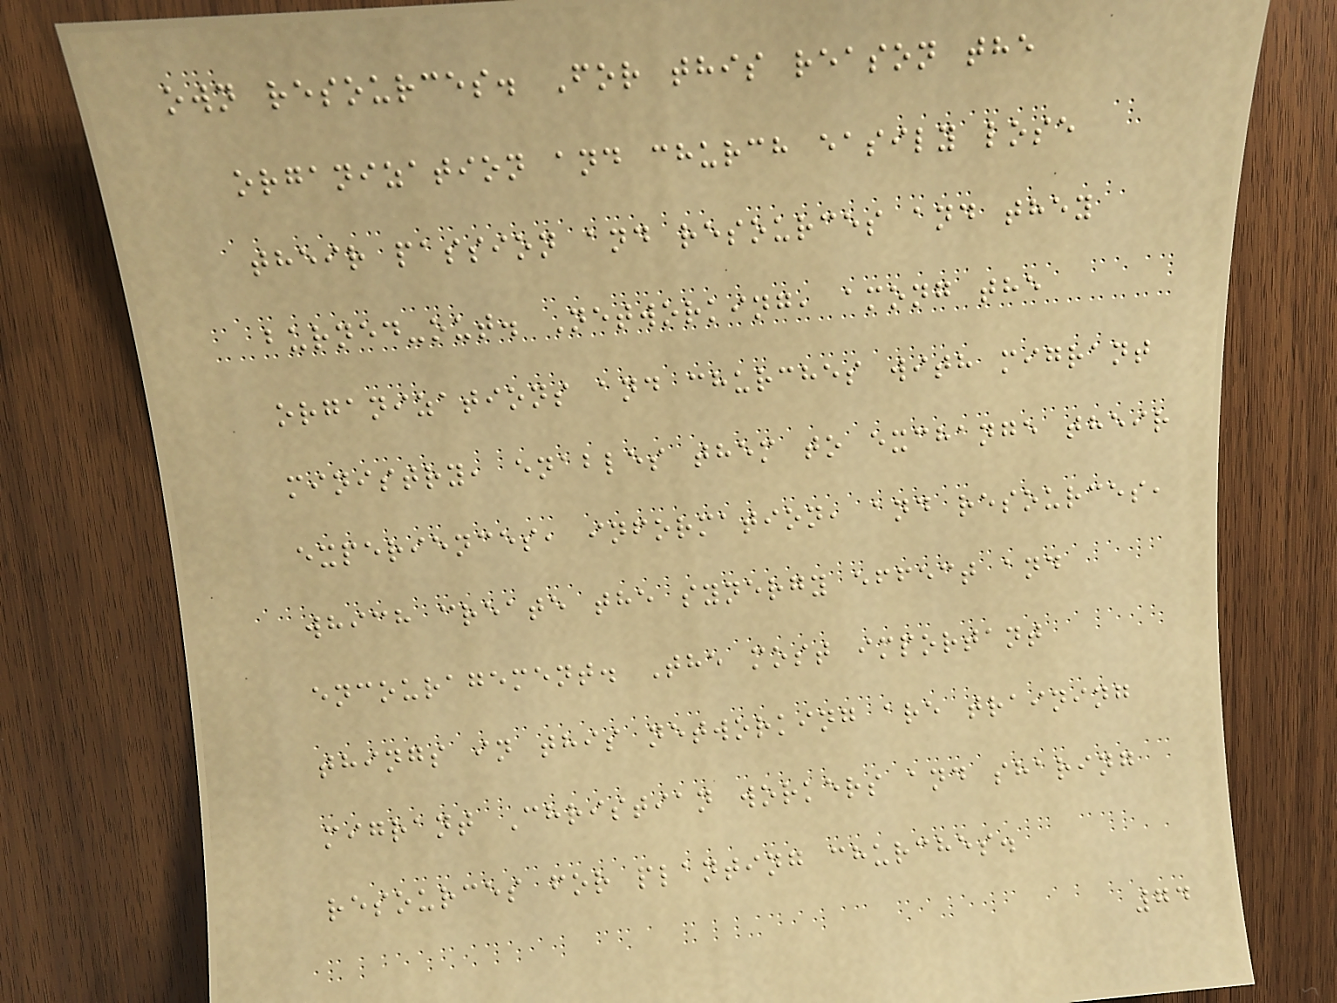own resources. For this reason the
organization and church easily lose
their passion and resources and they
burned-out. Networking, among the
organizations and churches with migrant
ministry, enables them to exchange their
experiences, information, and resources,
which create the synergy effect and
encouragement. The most important
things in this networking are training
migrant Christian workers and sharing
resources for planting churches.
74
